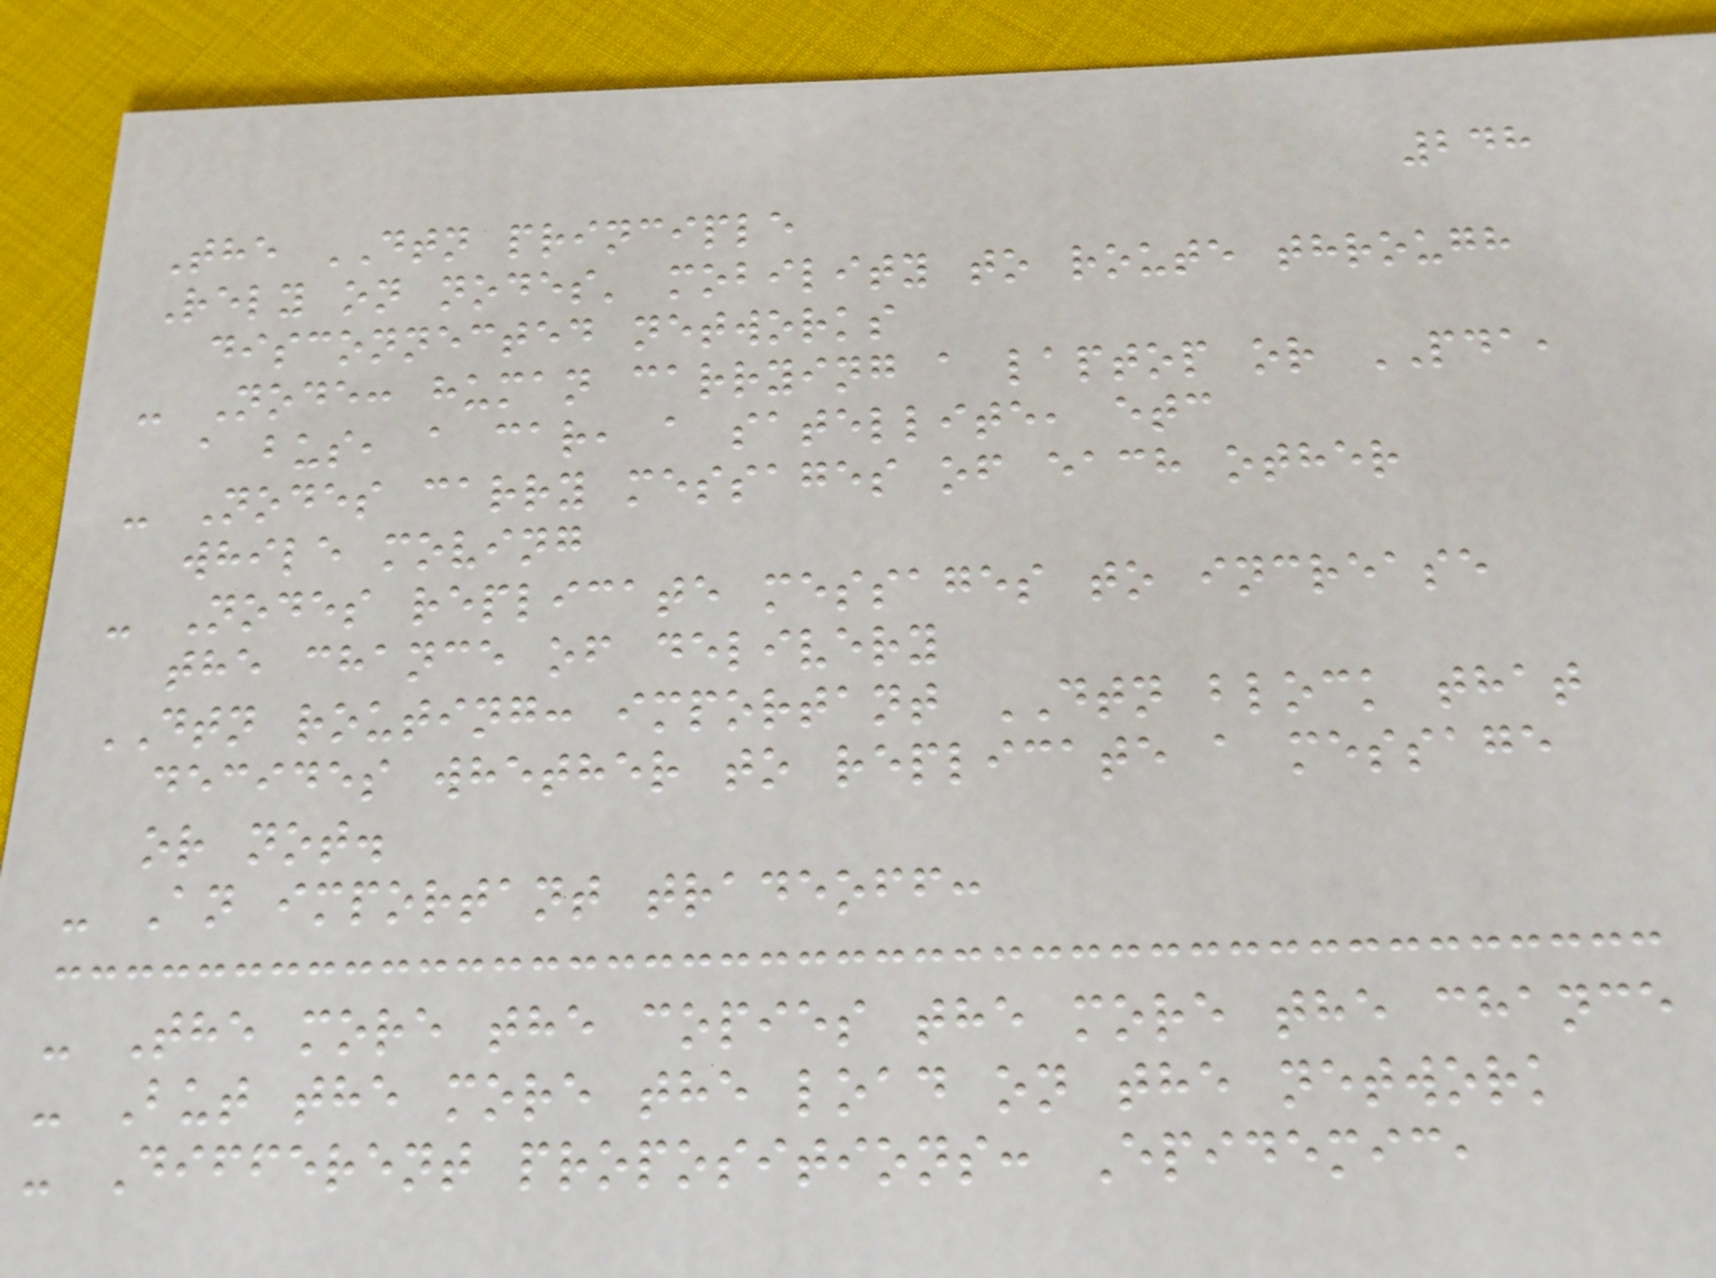248
The DTN principle
Rely on nodes' mobility to route through
disconnected networks
- Node: human carrying a laptop or PDA,
a bus, a car, a satellite, etc
- Nodes carry messages of each other
while moving
- Nodes replicate messages to increase
the chance of delivery
DTN routing: important DTN block that
decides whether to replicate a message
or not.
- An important tradeoff:
- The more the copies the more the chance
- But the more the load on the network
- Different propositions: Epidemic,
